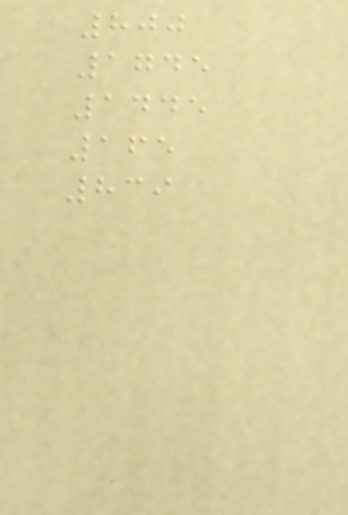800
1745
1445
165
839
